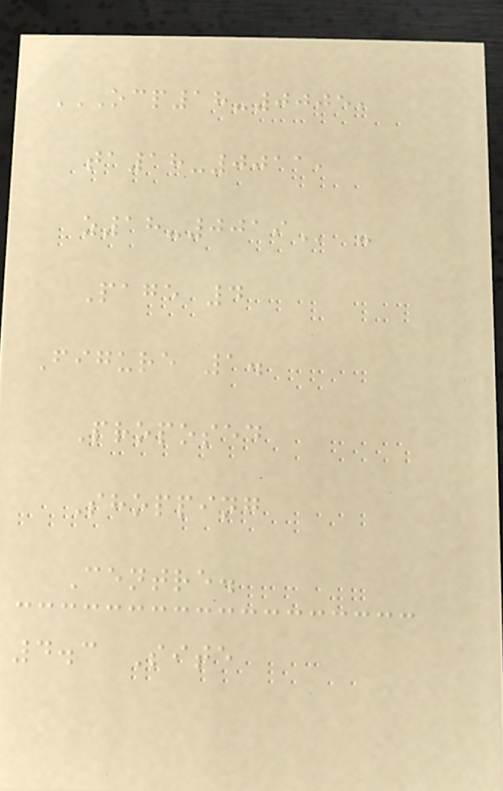OCP18-0005,
TA18-0011,
Z18-0019 -
Page 4
Figure 1.
Proposed
Shopping
Centre.
4.3 Site
